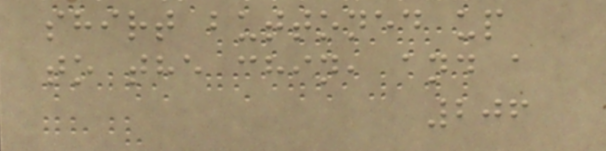shirt buttoned up
to the chin, and a
206
